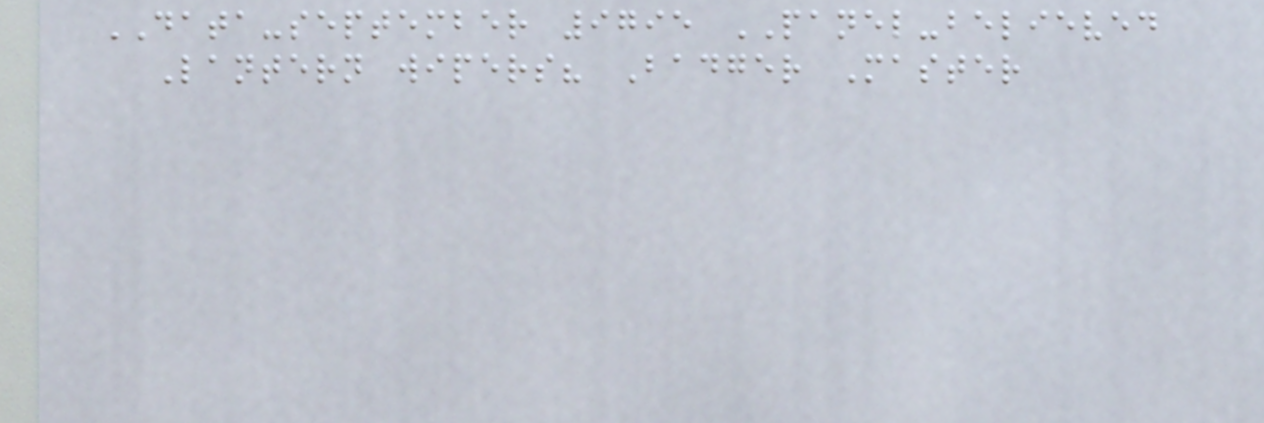DATA-september 9795 PANEL-believed
Lantern wipers? Badger Master
